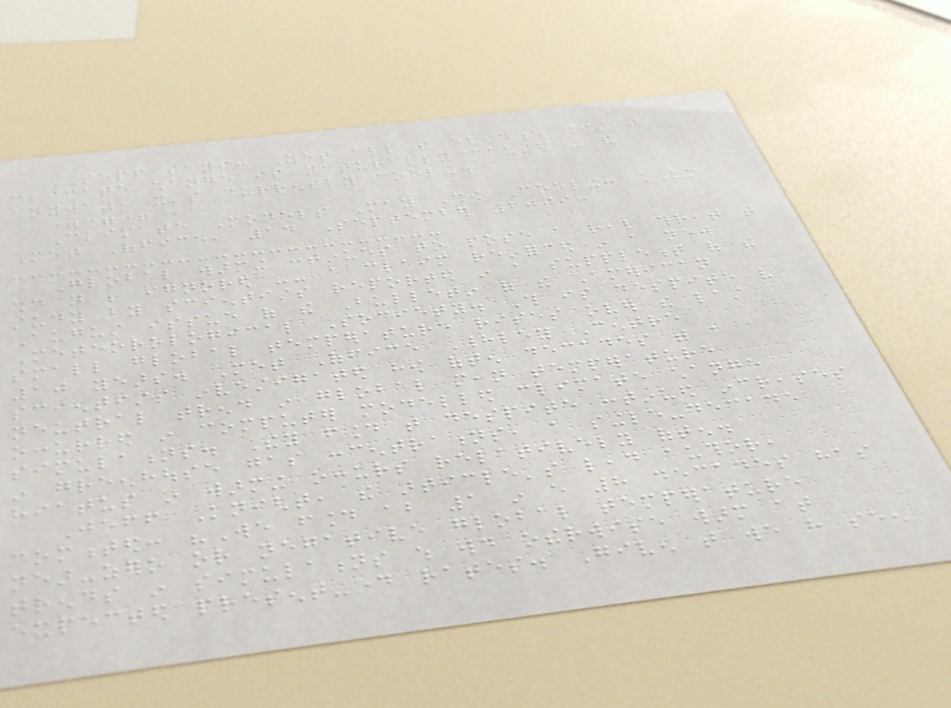SEPP says: Yet all the evidence shows that
climate change is naturally caused - and
anyway, it's currently cooling.
===
Climate Models May Show Cooling: UK
Met Office, 14 September 2009:
Global warming continues to pose a real threat that
should not be ignored -- a claim reinforced in a new
study by scientists reported in a supplement of the
August issue of the Bulletin of the American
Meteorological Society. This is despite very
small global temperature rises over the last
10 years. Met Office Hadley Centre
scientists investigated how often decades with a
neutral trend in global mean temperature
occurred in computer modelled climate change
simulations. They found that despite continued increases
in greenhouse gas concentrations, a single-decade
hiatus in warming occurs relatively often.
Jeff Knight, the article's lead author,
commented: "We found about 1 in every 8 decades has
near-zero or negative global temperature
trends in simulations which would otherwise warm at
expected present-day rates. Given that we have seen
